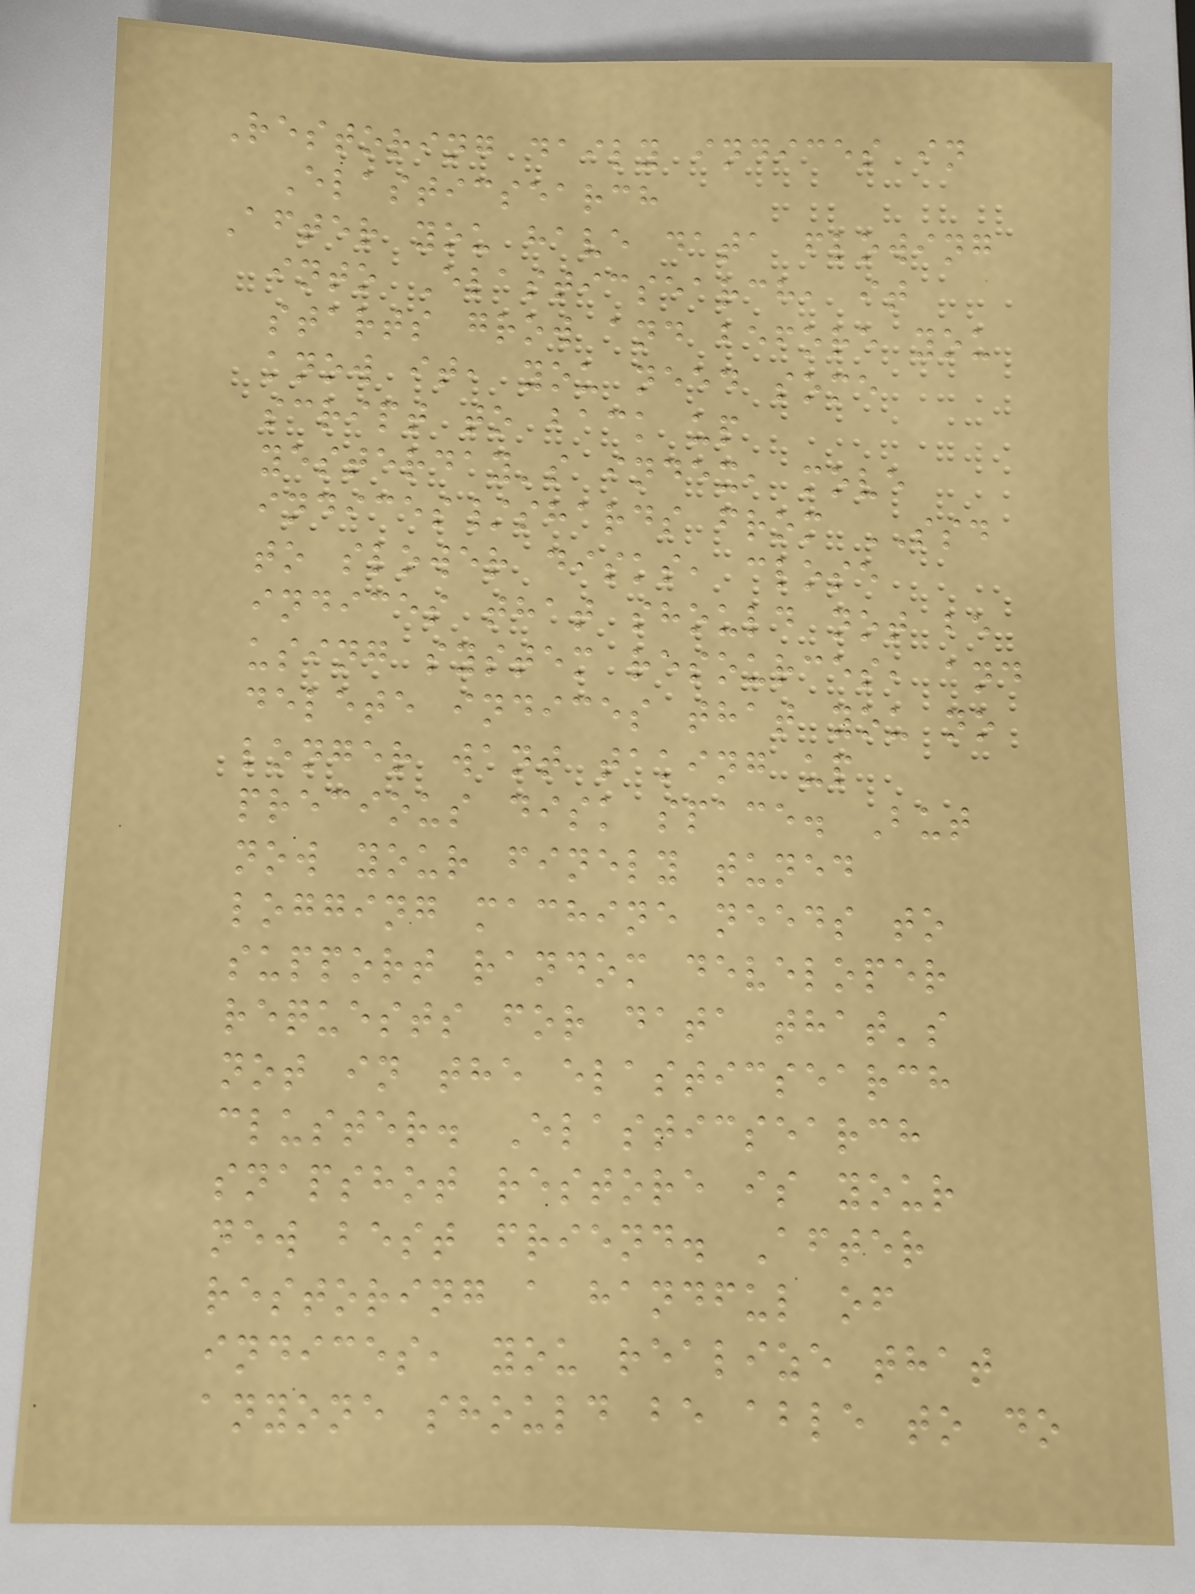Restoring daily indices in
Elasticsearch
After you have data flowing
into Elasticsearch, it
starts grow and before you
know it, you need some
script to back up
yesterday's index, move
indices/shards from SSD
to slower disks, close
indices that should not be
using system resources, and
delete indices that you no
longer want taking up
precious disk space. But
now your finely tuned
logging machine needs to
support random developer
requests for data that's
not in the elasticsearch
cluster. Elasticsearch
snapshot restore is your
new best friend. After
restoring a handful of
indices, you realize that
anyone should be able to do
